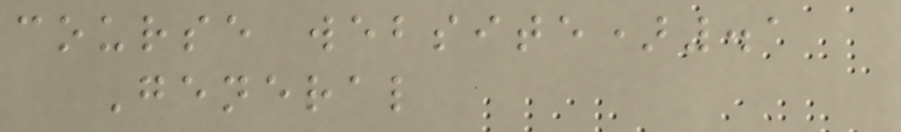course website).1
General
